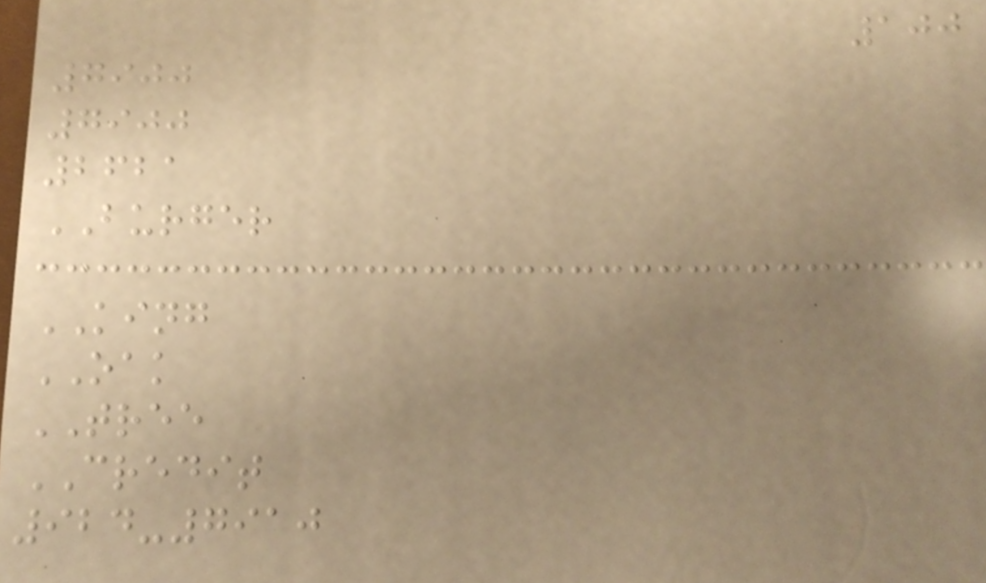100
7900
7900
2621
BURGER
KING
OAK
TREE
CREDIT
924-7910
